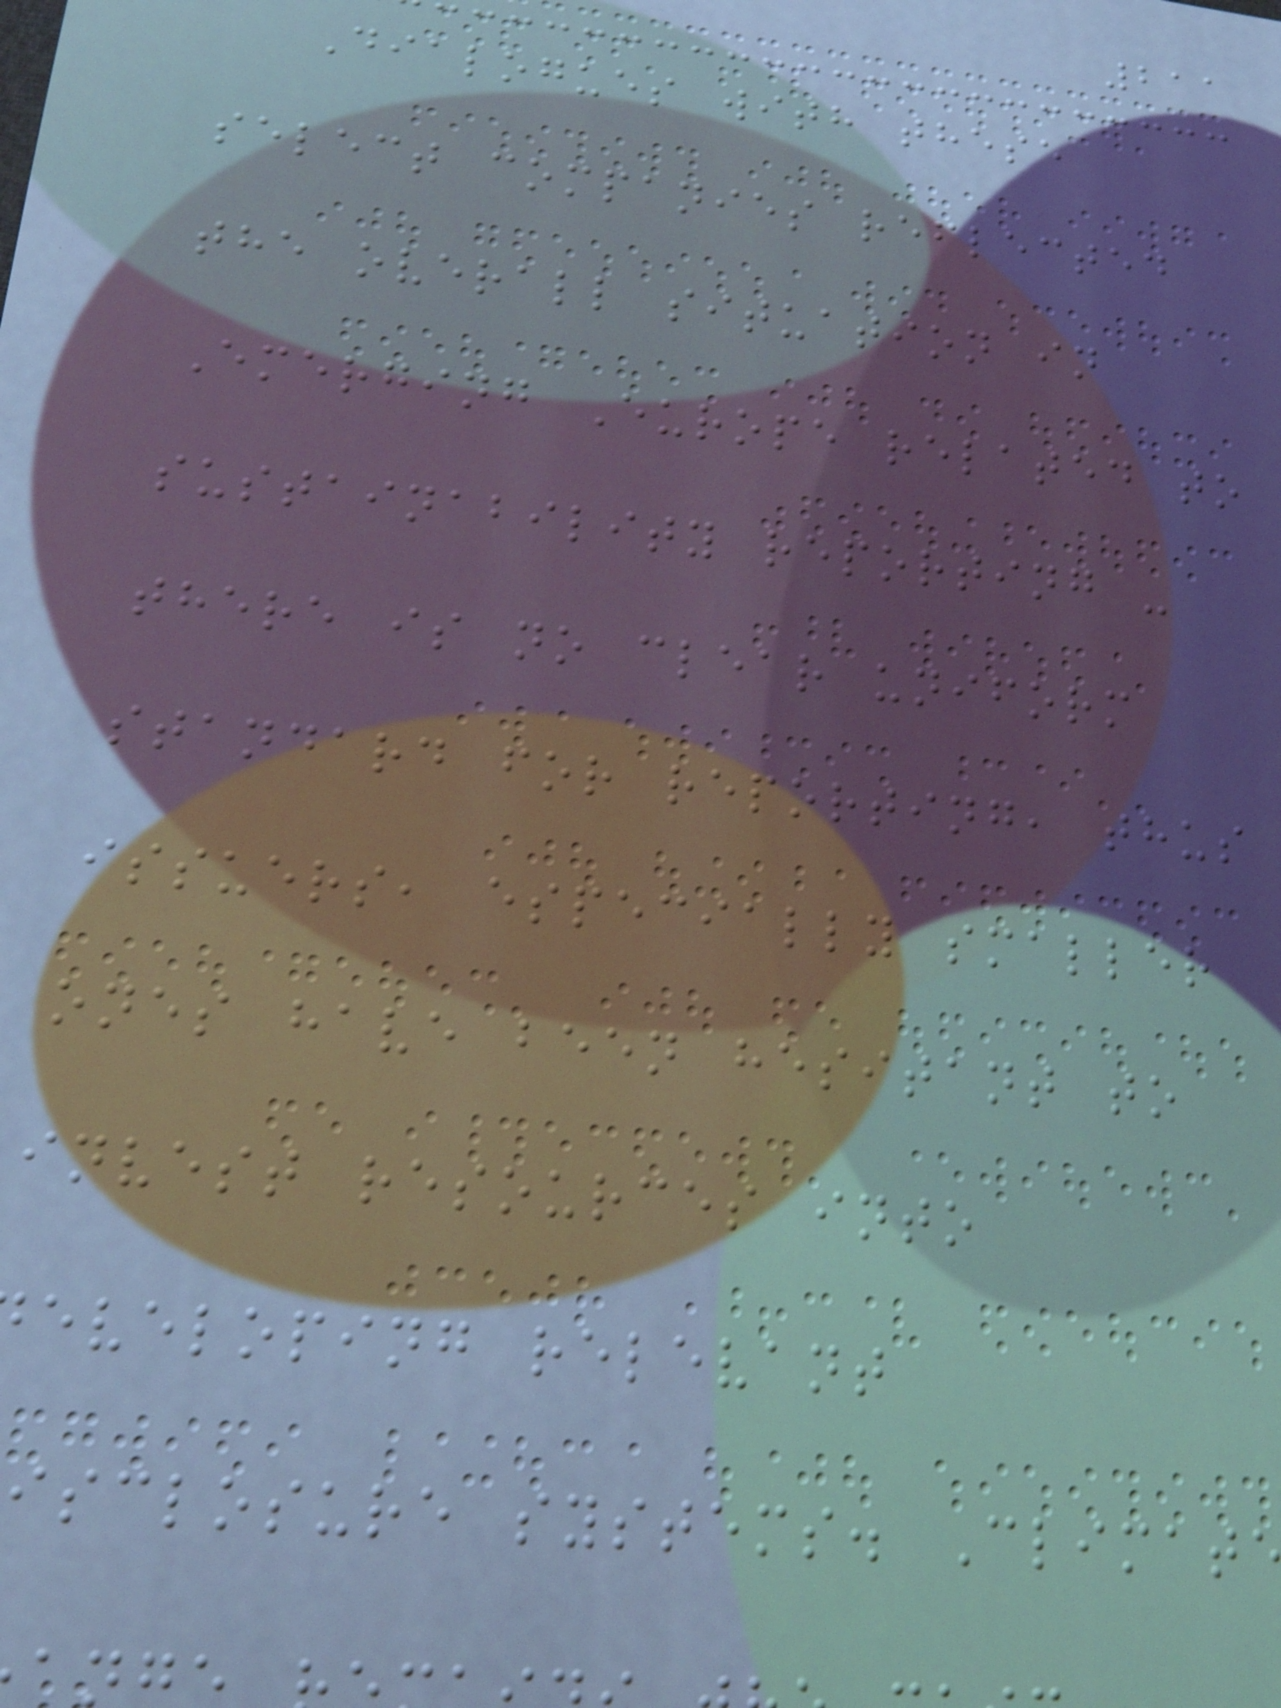211
Dialogues with these
select companies reflected
the overall situation in
Emerging Europe related to
sustainability reporting -
there is no clear uniform
standard for reporting, thus
issuers, especially smaller
ones have been hesitant to
invest resources into
eveloping relevant
isclosure systems. Climat
